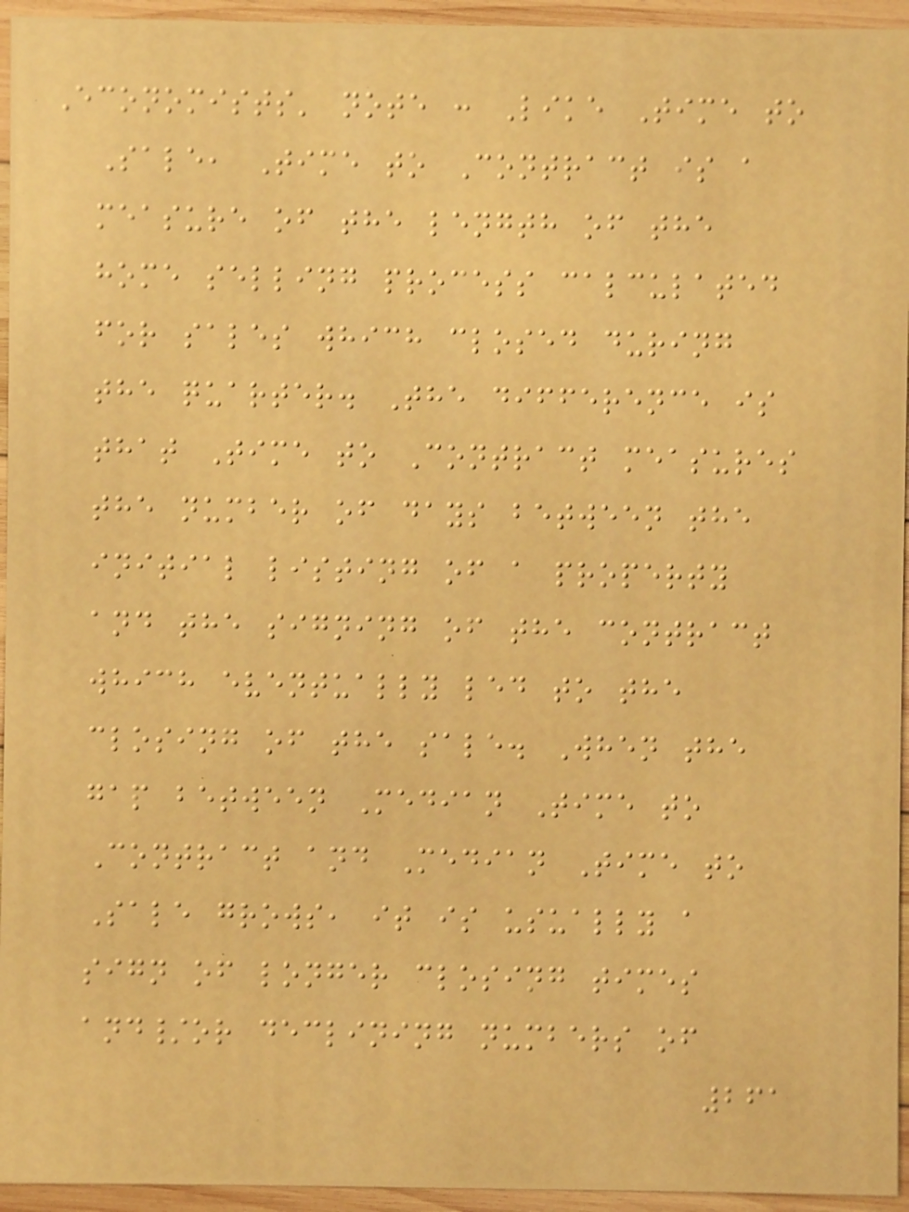Economists' note : Like Time to
Sale, Time to Contract is a
measure of the length of the
home selling process calculated
for sales which closed during
the quarter. The difference is
that Time to Contract measures
the number of days between the
initial listing of a property
and the signing of the contract
which eventually led to the
closing of the sale. When the
gap between Median Time to
Contract and Median Time to
Sale grows, it is usually a
sign of longer closing times
and/or declining numbers of
261
